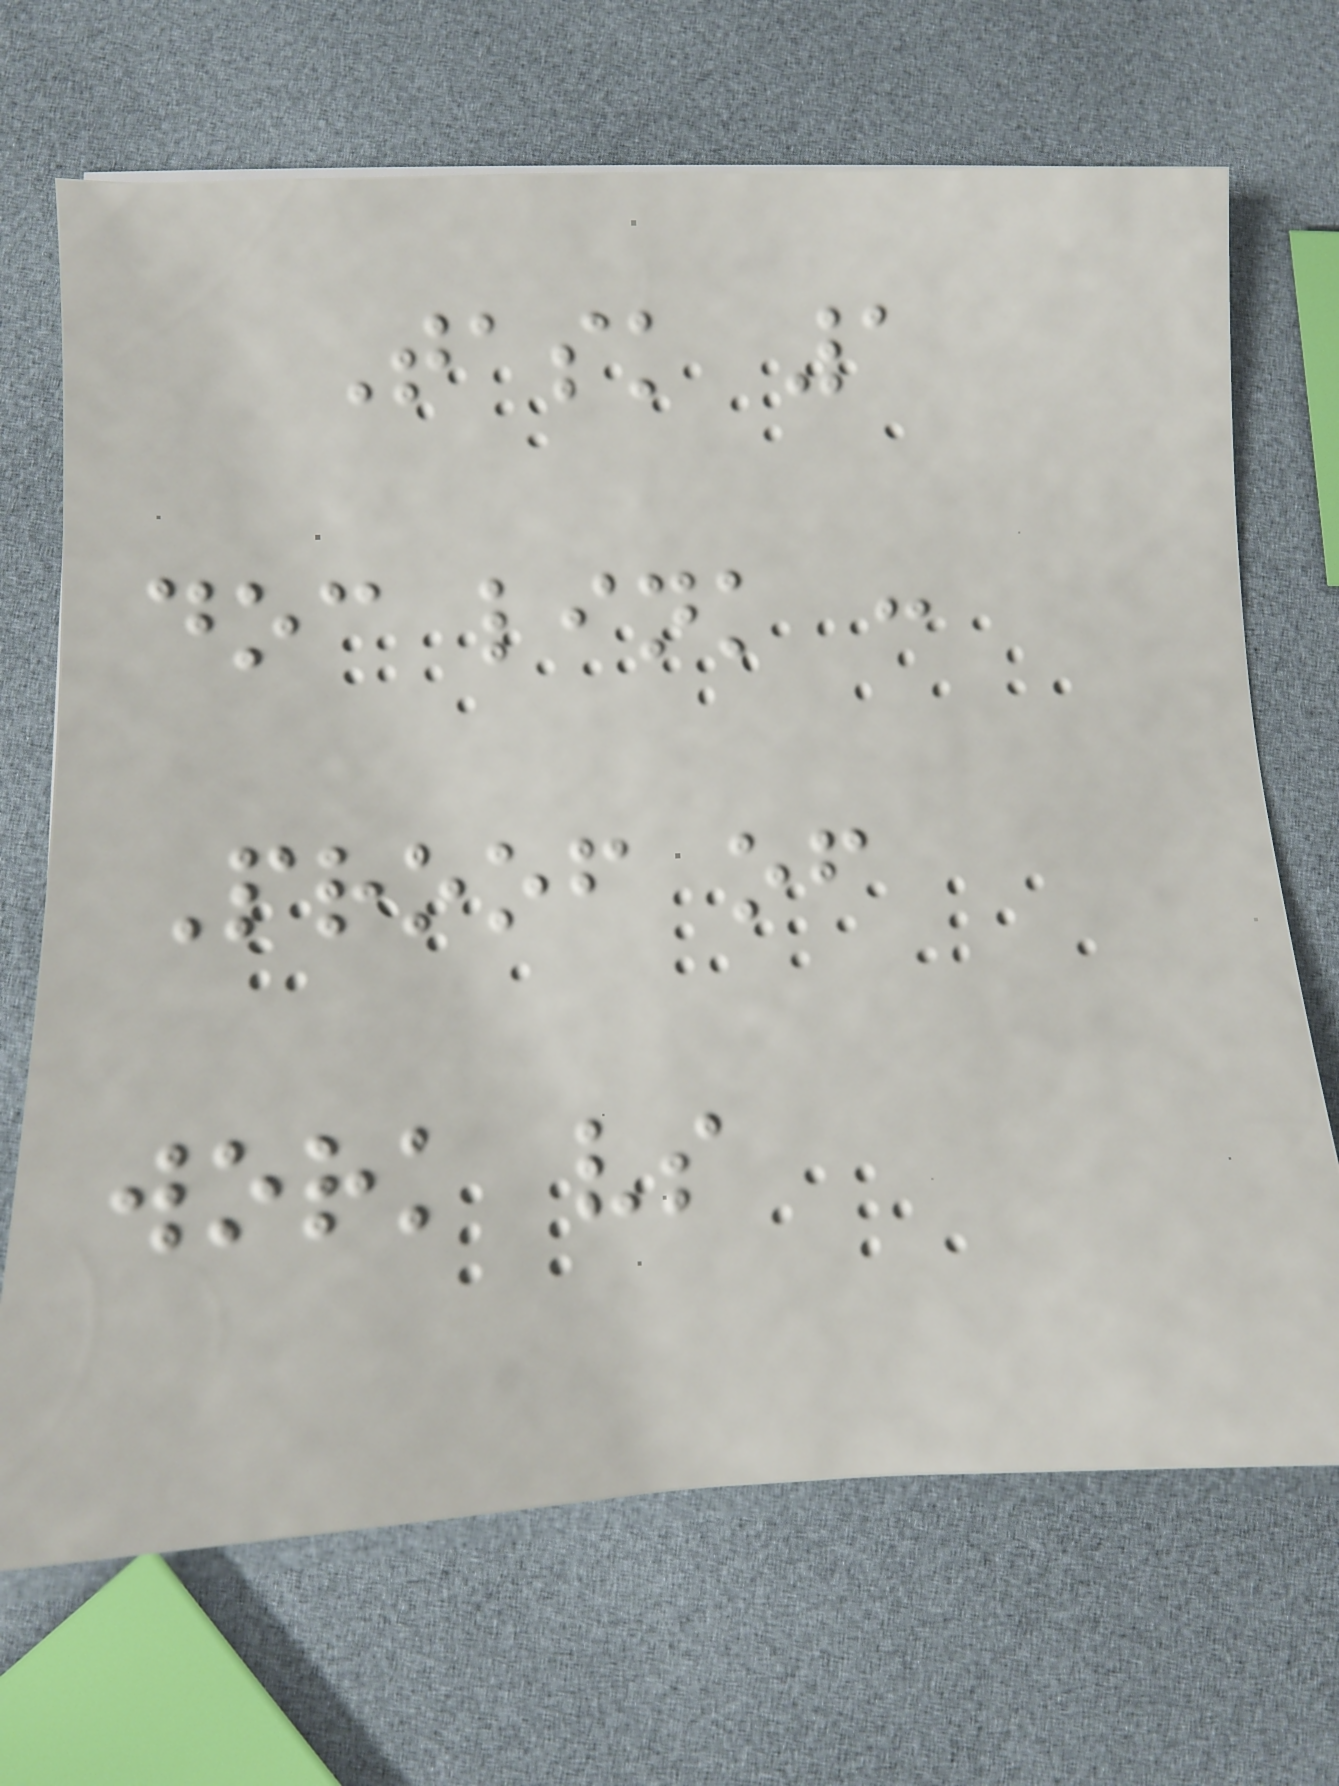Task 1
doc link :
Proof of
work vs
